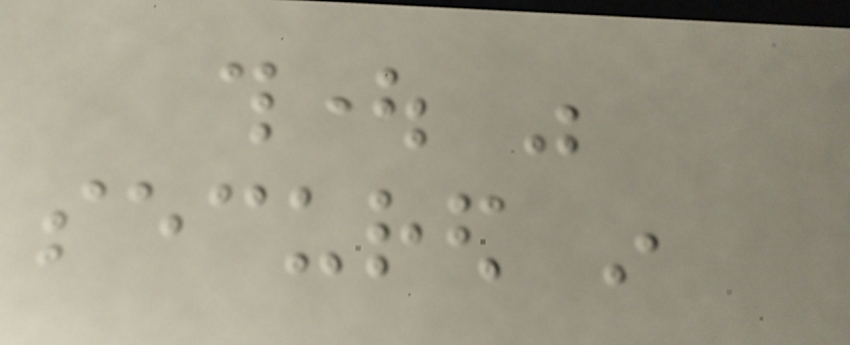thought was
secured in
